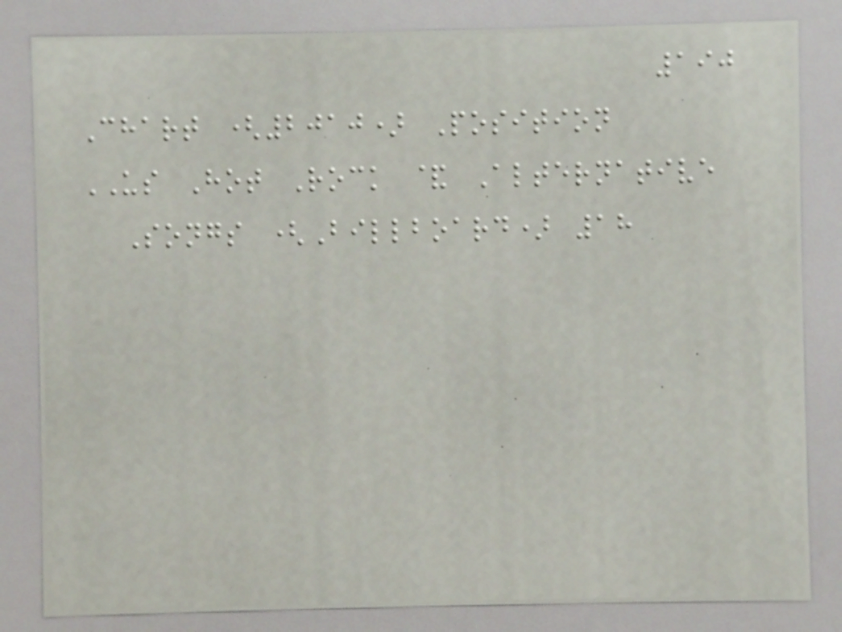190
Chart (2010) Position
US Hot Rock & Alternative
Songs (Billboard) 18
